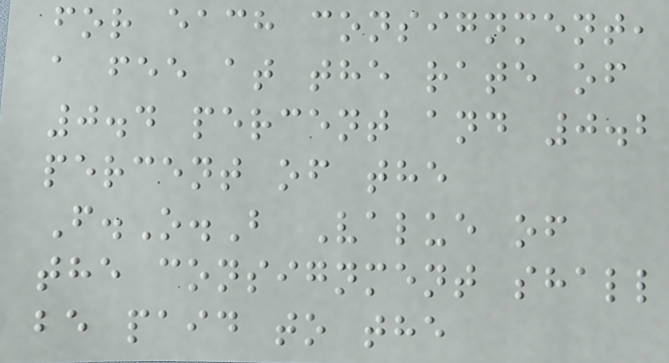for each consignment,
a fee at the rate of
0.4 percent and 0.2
percent of the
F.O.B Value of
the consignment shall
be paid to the
